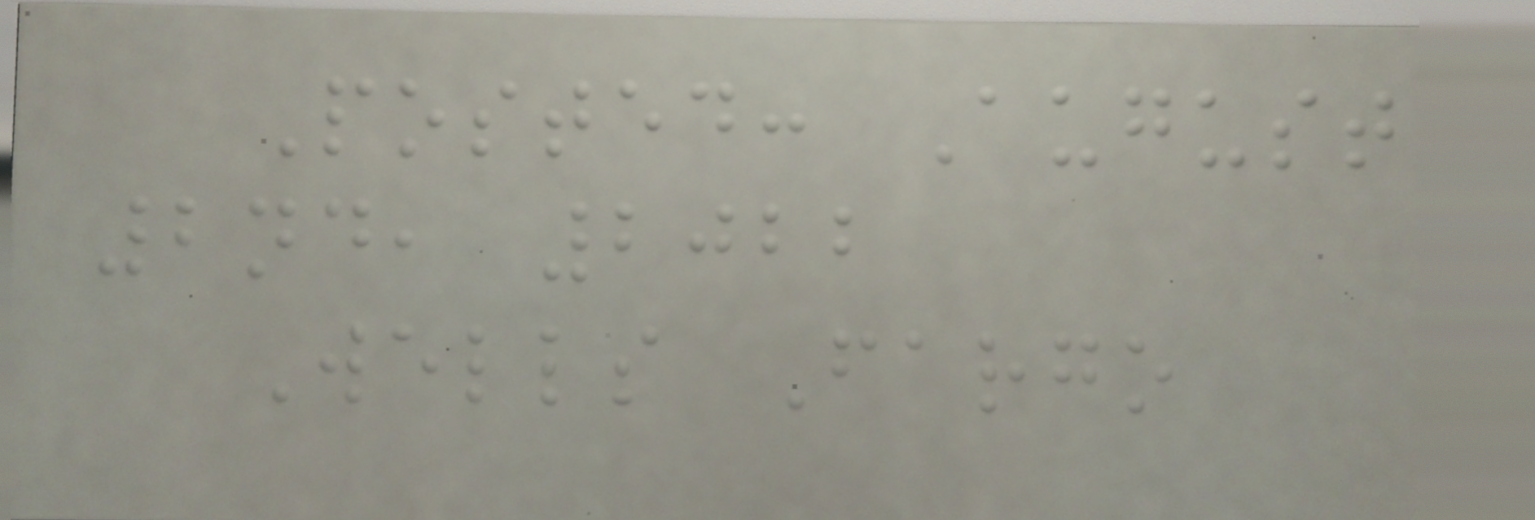Posted: August
2nd, 2022
Wells Fargo
